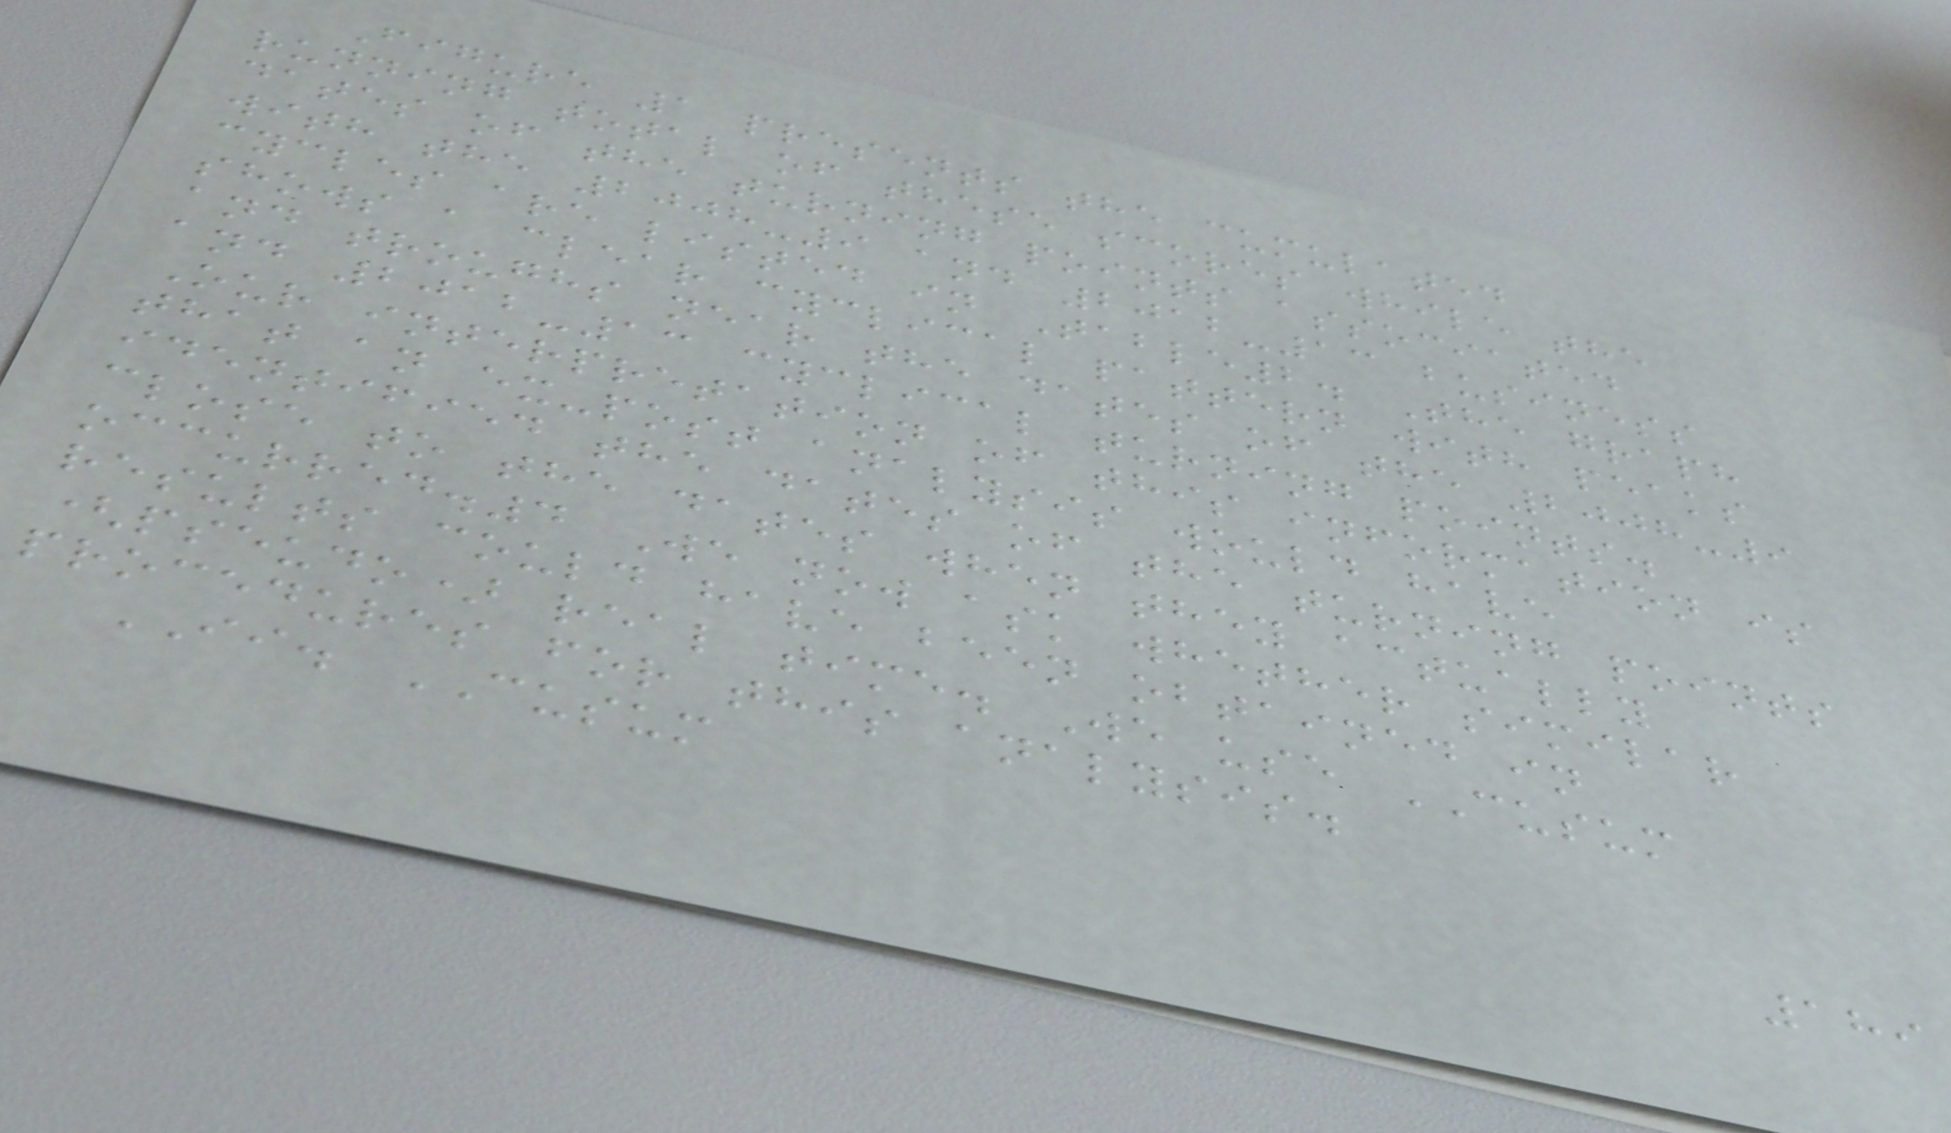Figure 1 presents the cumulated
running total of these scores while the
dates of the turning points associated
with the 2008-9 and 2012-13 business
cycles are listed in Table2. The graph
shows a clear cyclical pattern with peaks
and troughs near the dates of the 2008-9
and 2012-13 cyclical turning points.
Our interpretation of this information is
that an ex-post analysis would have
identified the dates of the turning points
close to the dates when they actually
occurred.4 We now ask whether similar
results could have been obtained in
(pseudo) real time. We use CUSUM
procedures for this analysis.
II. CUSUM
189
